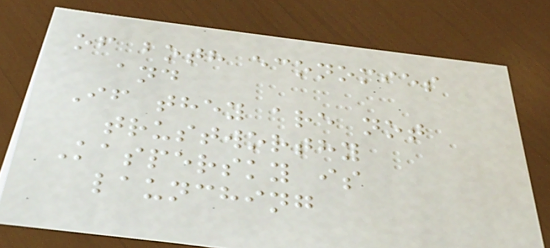of both economies
and
If they are not
trustworthy
Kaspersky is
launching
